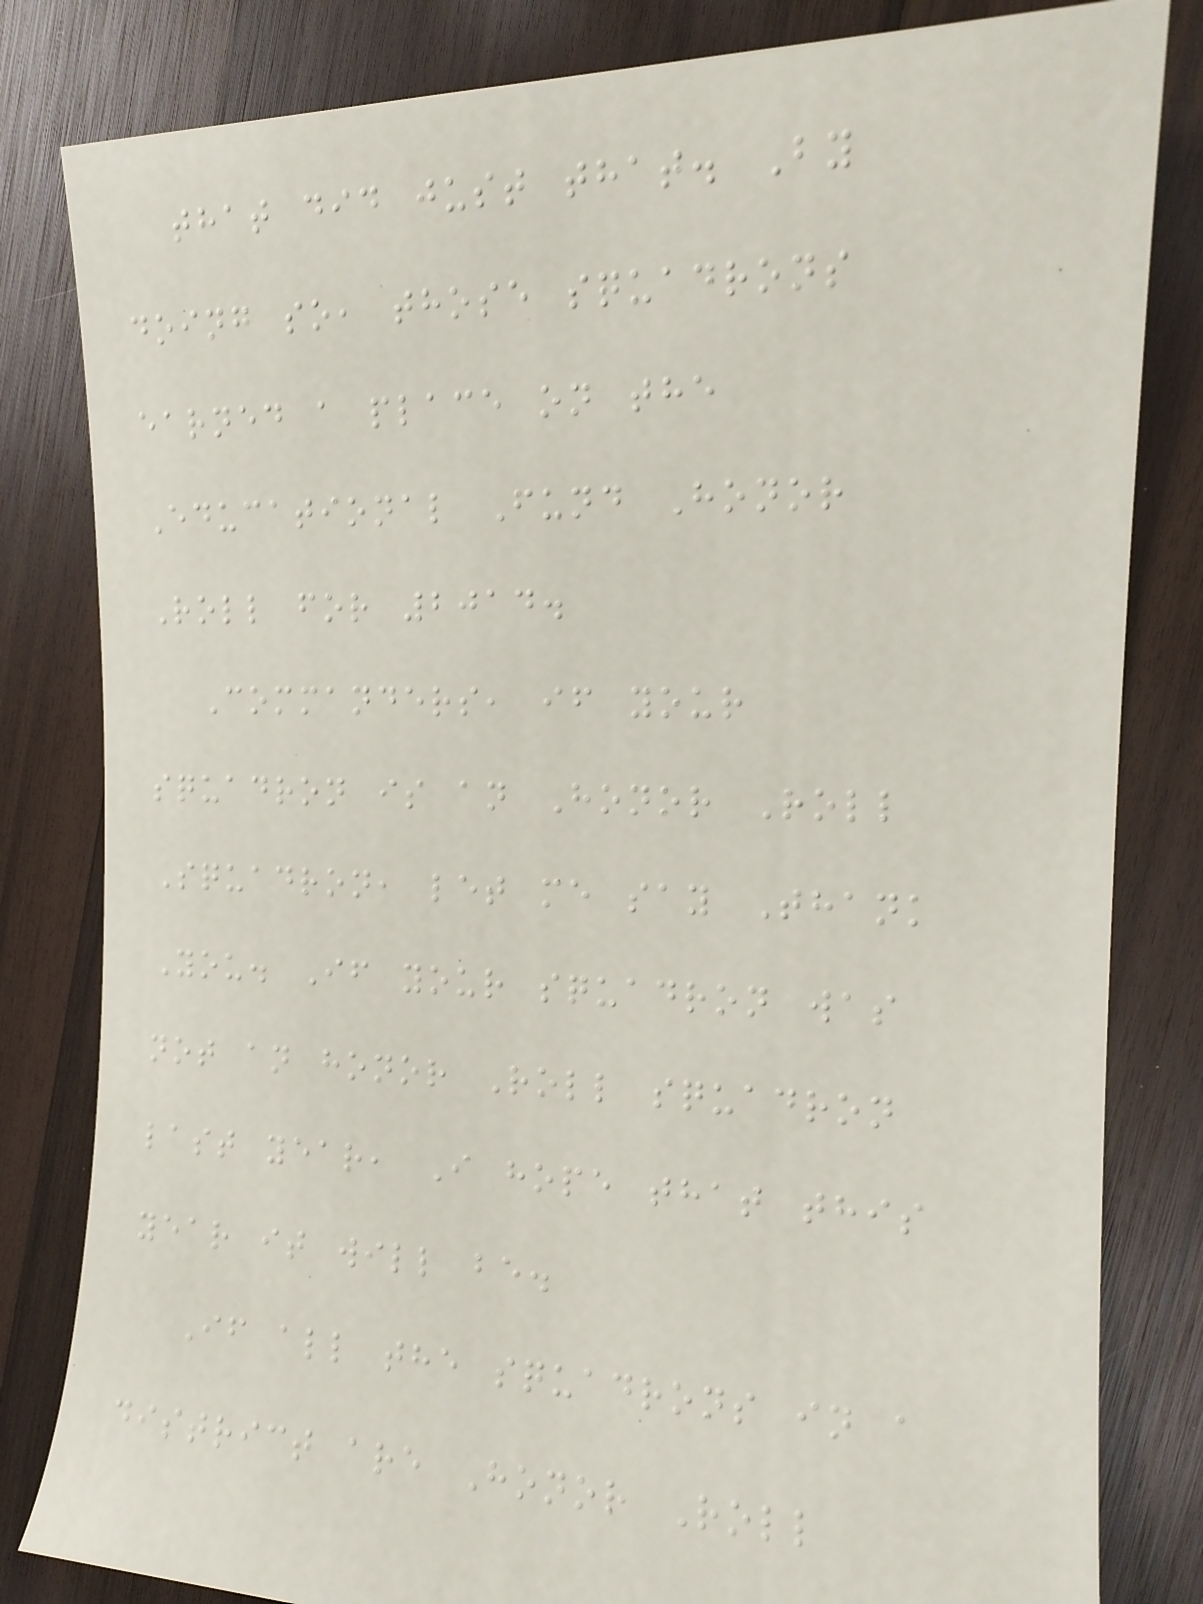that did just that. By
doing so, those squadrons
earned a place on the
Educational Fund Honor
Roll for 2014.
Commanders, if your
squadron is an Honor Roll
Squadron, let me say Thank
You. If your squadron was
not an honor Roll squadron
last year, I hope that this
year it will be.
If all the squadrons in a
district are Honor Roll
